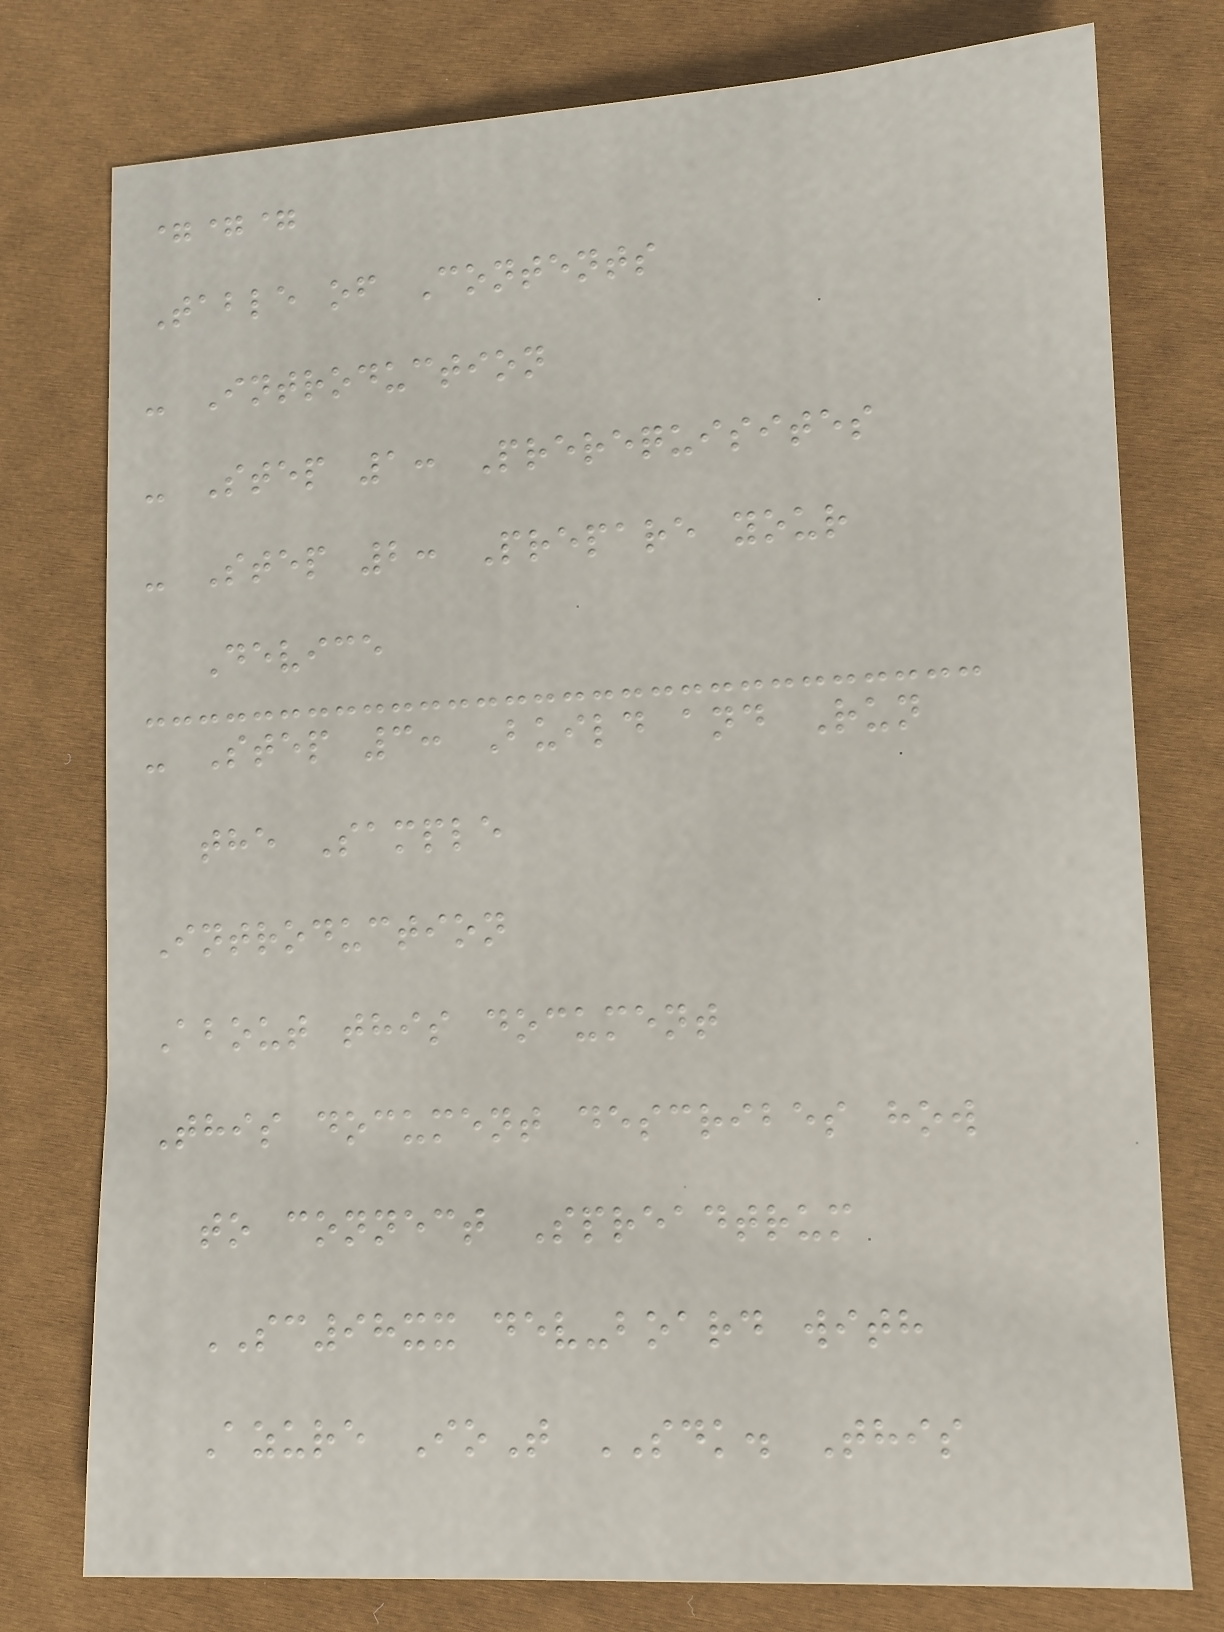===
Table of Contents
- Introduction
- Step 1: Prerequisites
- Step 2: Prepare your
Device
- Step 3: Build and Run
the Sample
Introduction
About this document
This document describes how
to connect Spreadtrum
SC98xx dev-board with
Azure IoT SDK. This
